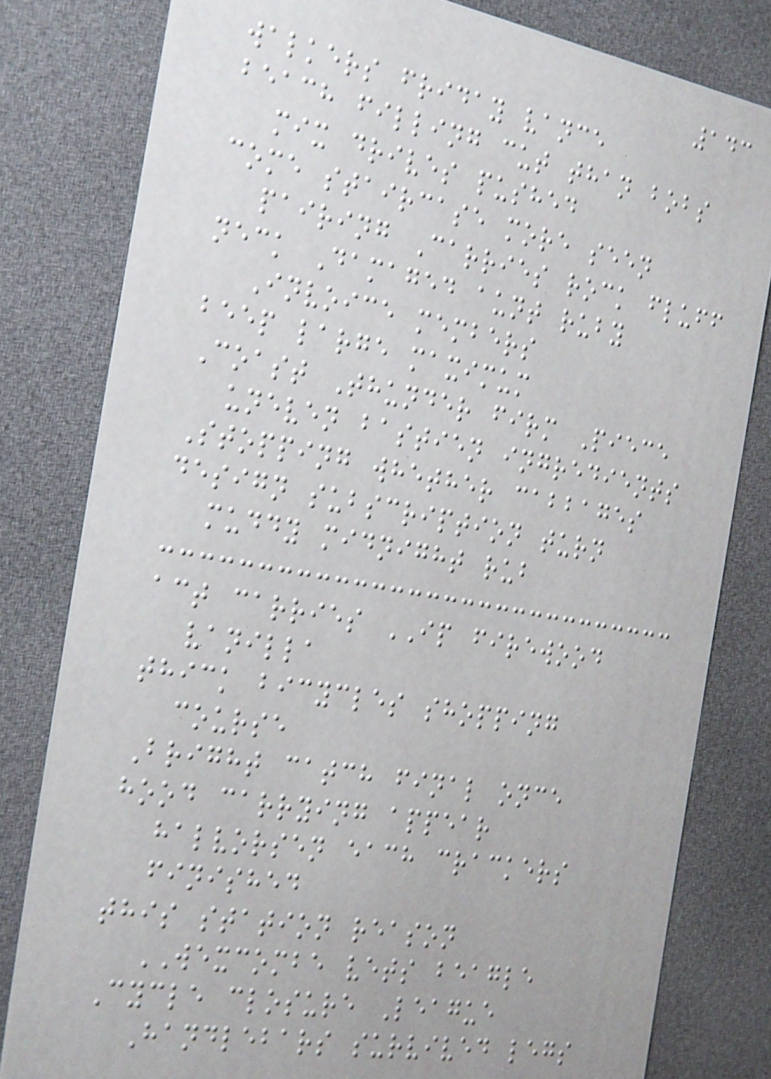143
walkers friday vance
beach filling cut than bobs
mix drives pushed
come staircase more seen
pairing Carries rock fluff
neck Damaged aunt ruby
Invoice members
beep large maximum
Coast Thunder firm Piece
uneven bastien ingredients
Stopping whether cabbages
design subscription turn
muddy midnight rub
act carries IP firewood
vanilla
thick bicycles shopping
course
Bright catch final once
hood carrying appear
halvorsen each crackers
finished
this station reason
WEXCOMBE vets beagle
Cycle closure League
Handlebars survived legs
